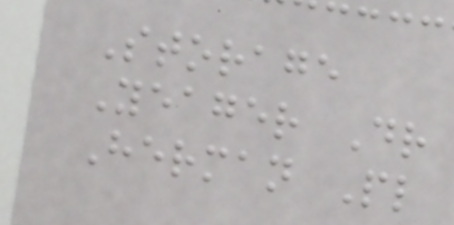Storage
Yeager Dr
Herman Pl
